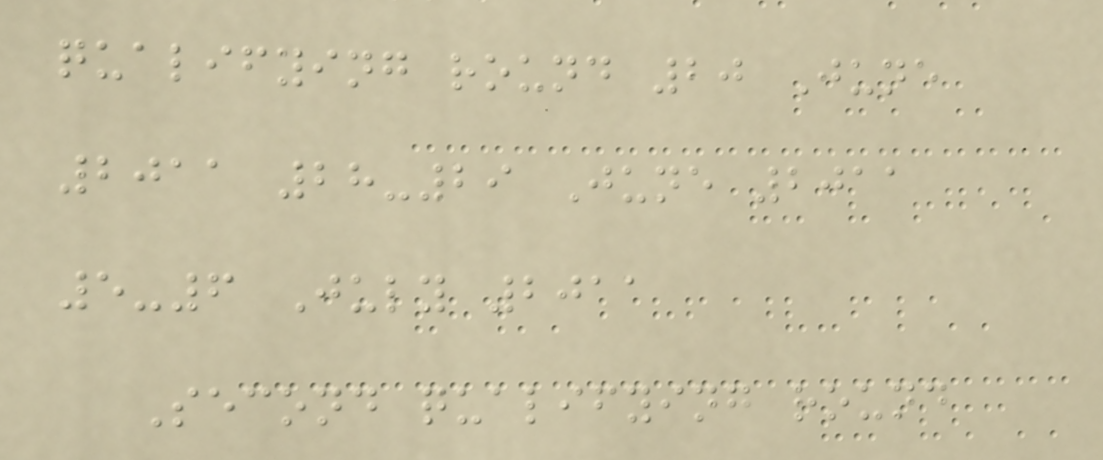qualifying round 20 June
2011 28-29 June 2011
5-6 July 2011
Second qualifying round
